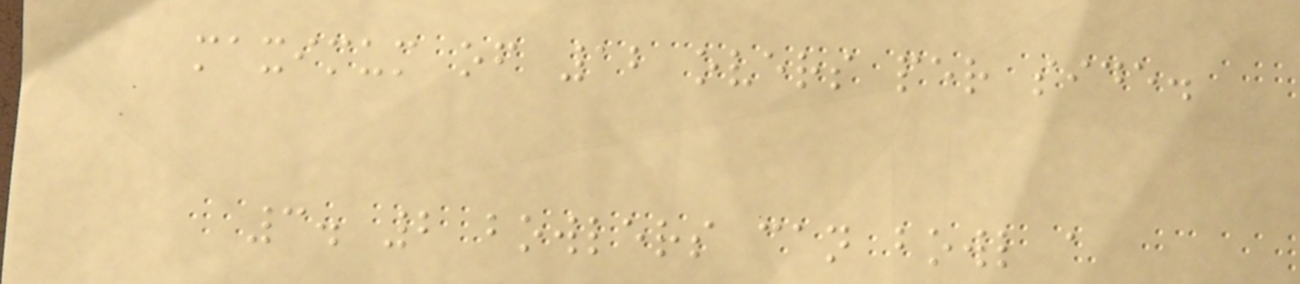maximum of 12 overs per side.
3. 2 bowlers can bowl a
